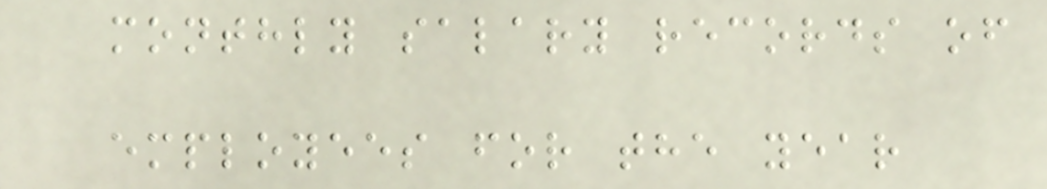monthly salary records of
employees for the year
